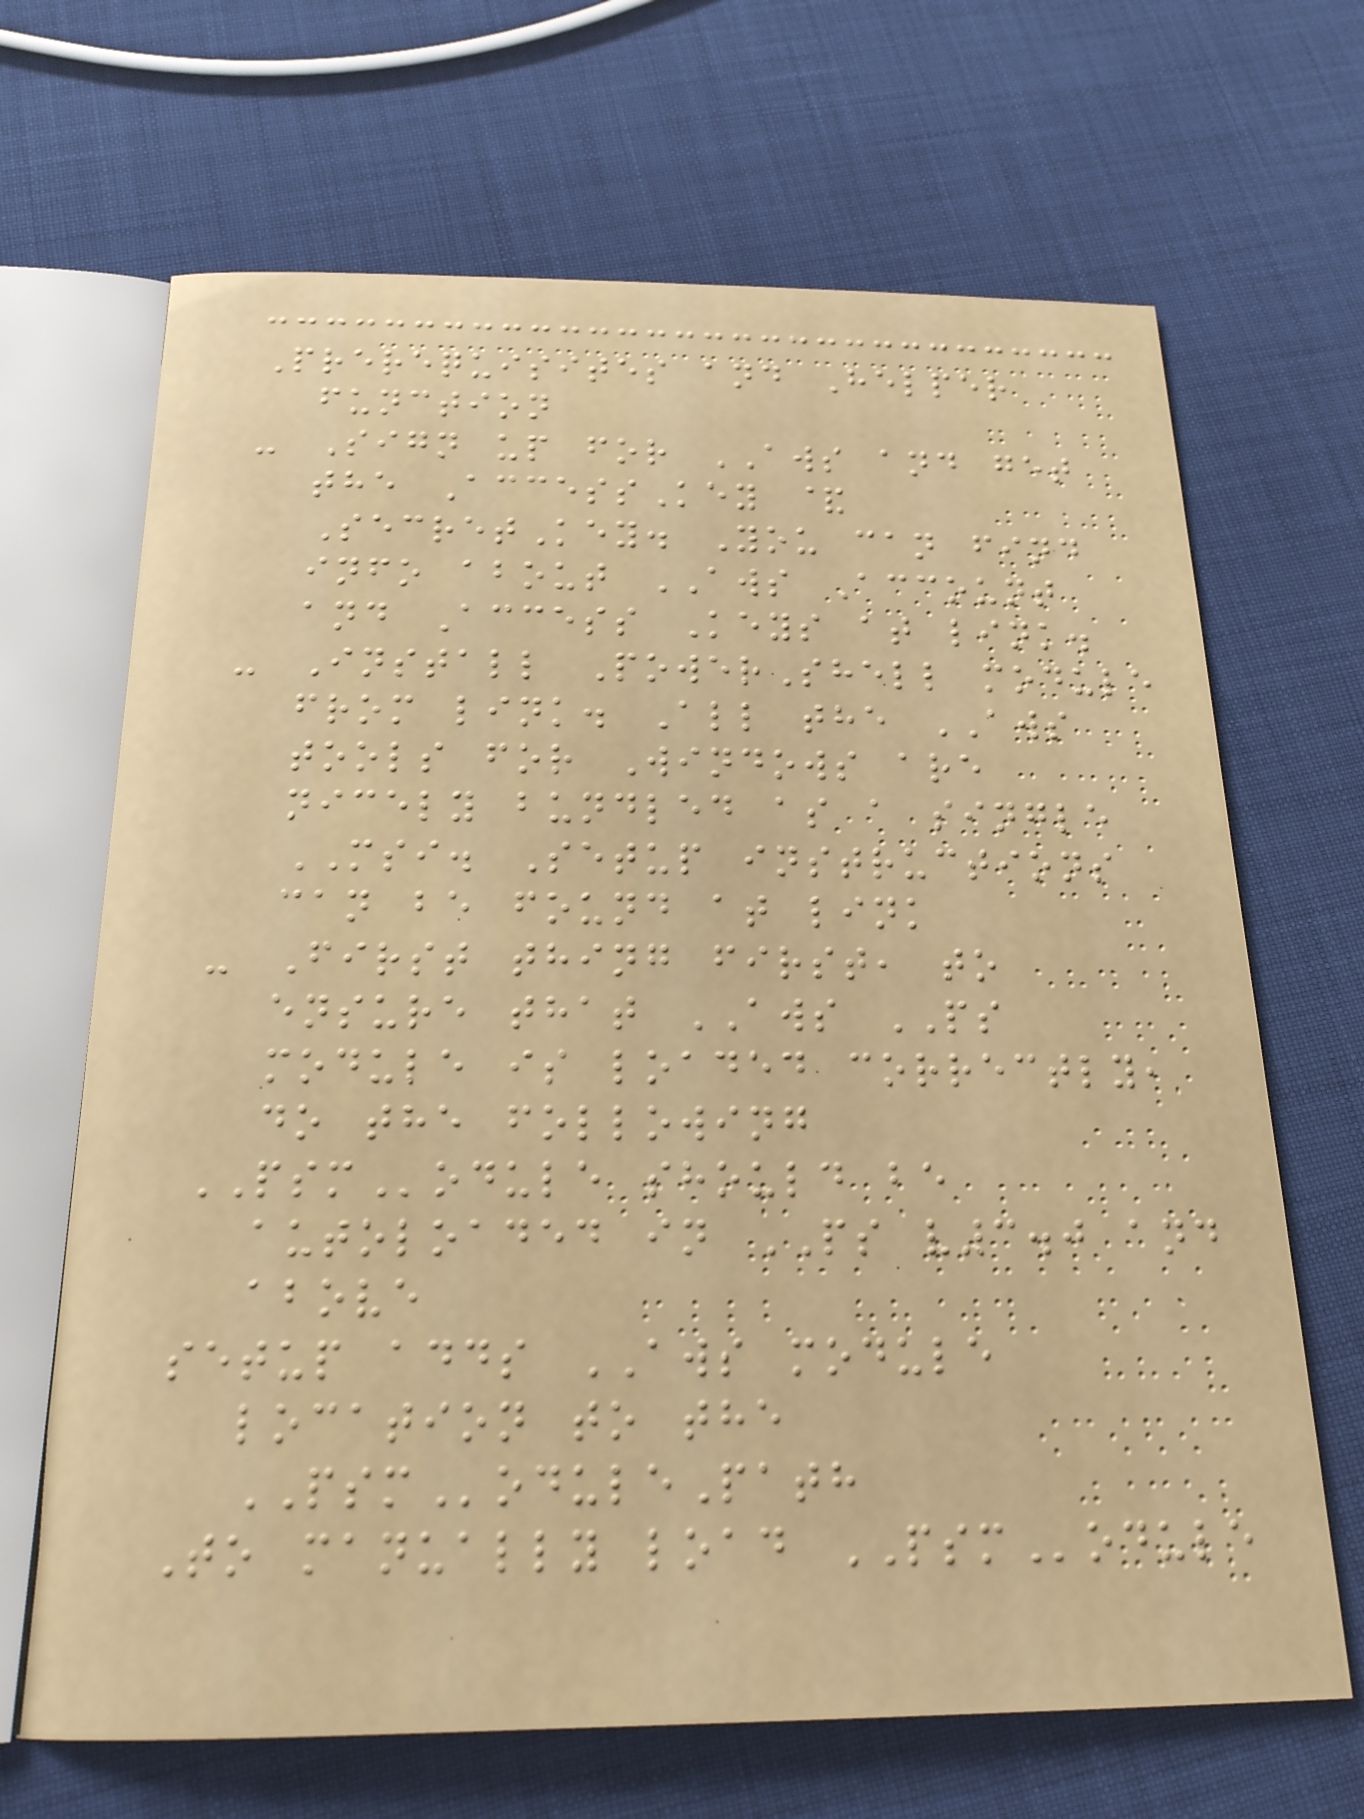Prerequisites and Helper
function
- Sign up for AWS and get
the AccessKey &
SecretKey. You can find
info about AWS Account
and Access Keys at link.
- Install PowerShell module
from link. All the AWS
tools for Windows are
nicely bundled as a single
MSI. Setup instructions
can be found at link
- First thing first, to
ensure that AWS PS
module is loaded correctly,
do the following
PSModule should be
autoloaded in PS v3.0 and
above
setup adds AWS module
location to the
PSModulePath
To manually load PSModule
